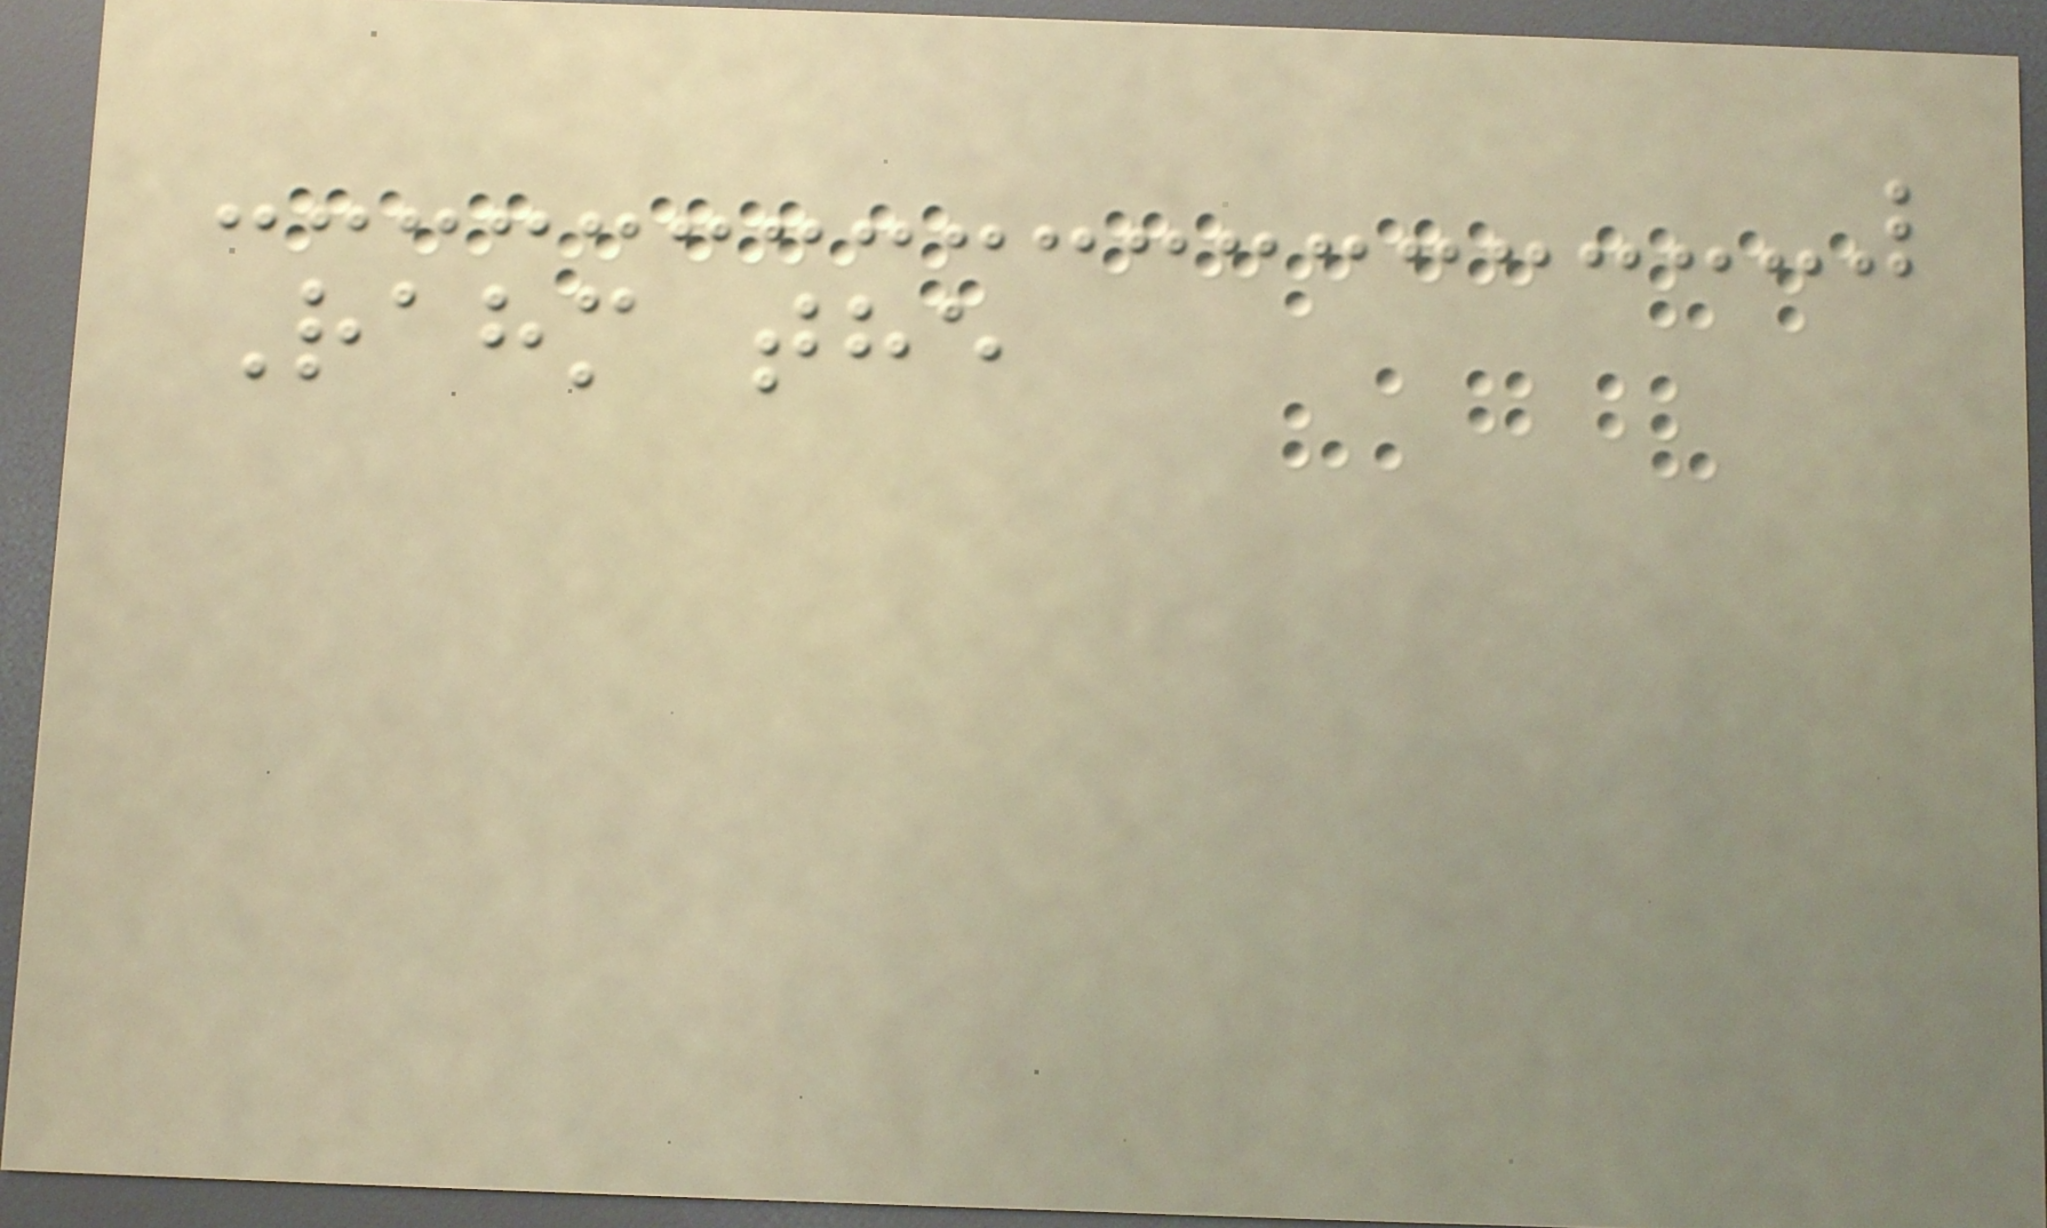Rahm the
